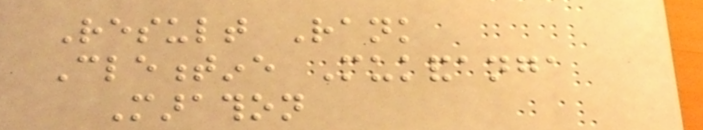Result Rank
Clementine Mukandanga
Marathon
